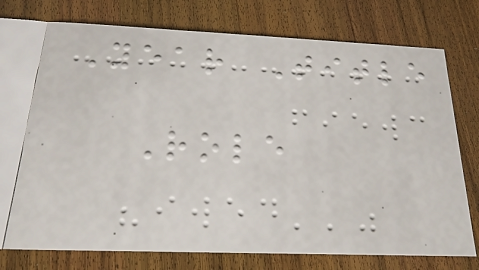Year Title
Role
